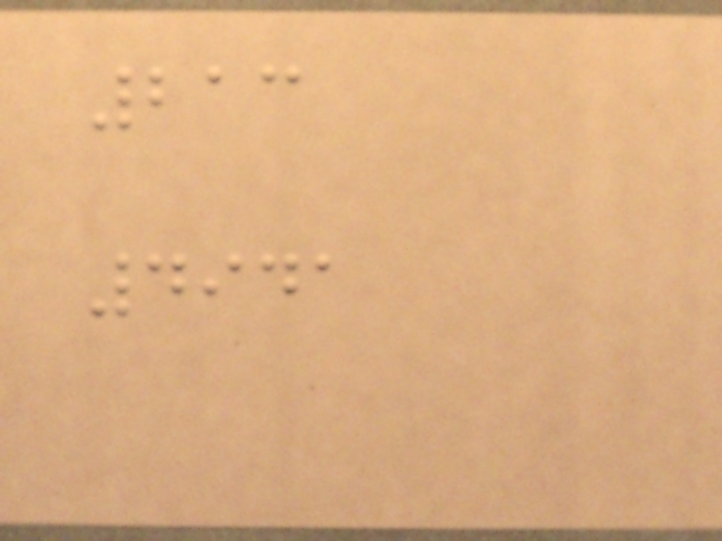213
4941
